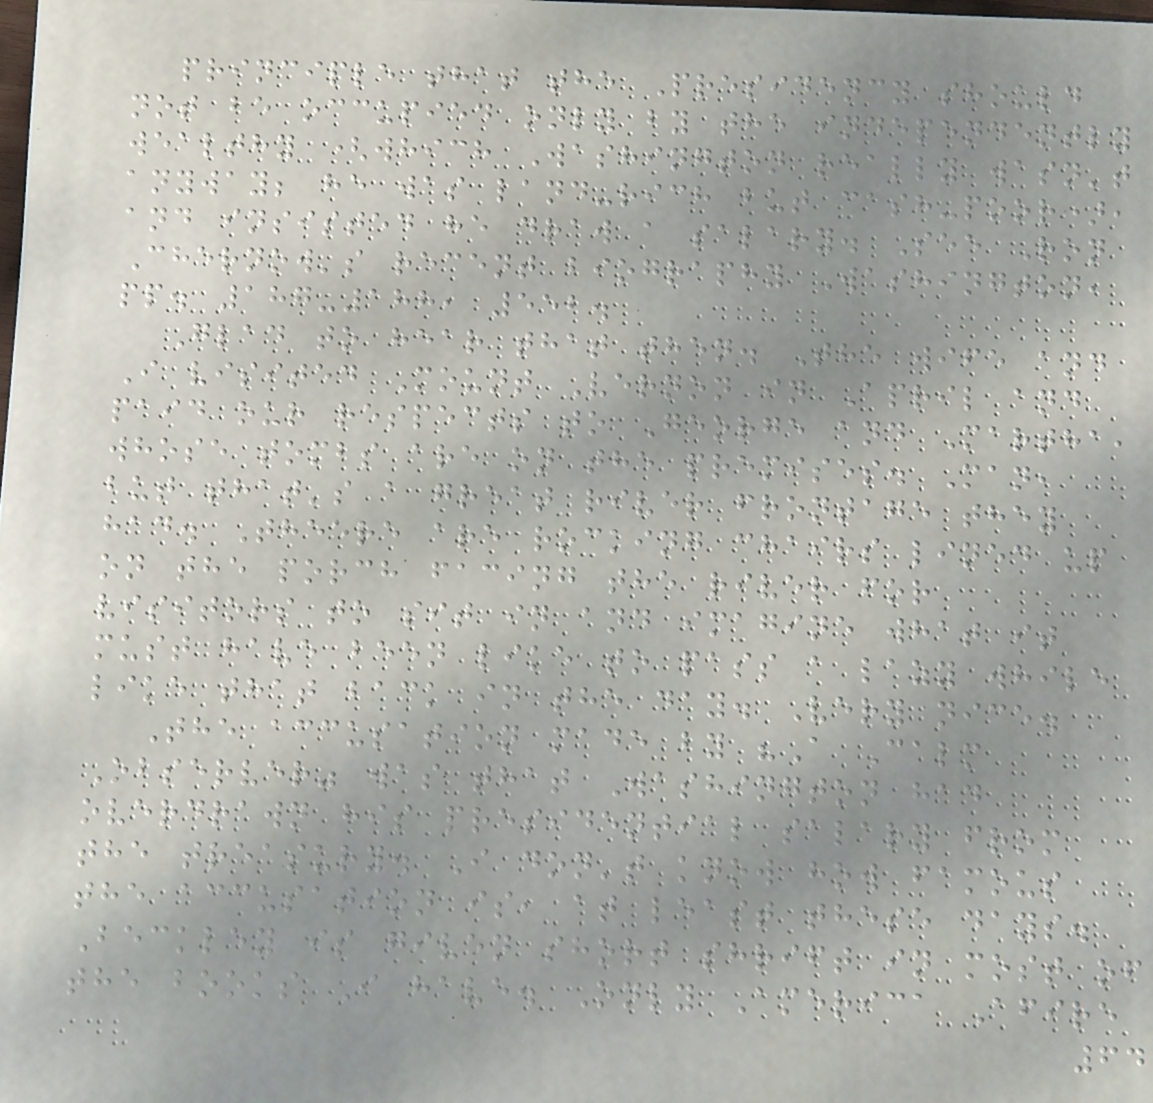principle that the Presidency should
not be occupied only by the independently
wealthy (which Washington really wasn't
anyway; he was land-rich but cash-poor),
and insisted he draw a salary. See Ron
Chernow's recent biography Washington,
pp. 187-188, 552.
Glad to hear that then. The wife and
I visited Mount Vernon in April and
paid our respects to George and Martha,
whose tombs are on the premises. Man,
but that's a great river frontage they
had. Theere are rocking chairs lined up
on the porch facing the river for
visitors to sit in and imagine what it
must have been like to pass a lazy while
like that back in the day. Very nice.
The accusation made by "A Calm
Observer" was that Washington had
overdrawn his presidential salary from
the treasury. I don't know how famous
the accusation is, at least these days.
Beckley is given short shrift in most of
the books I have. Only America Afire
64
